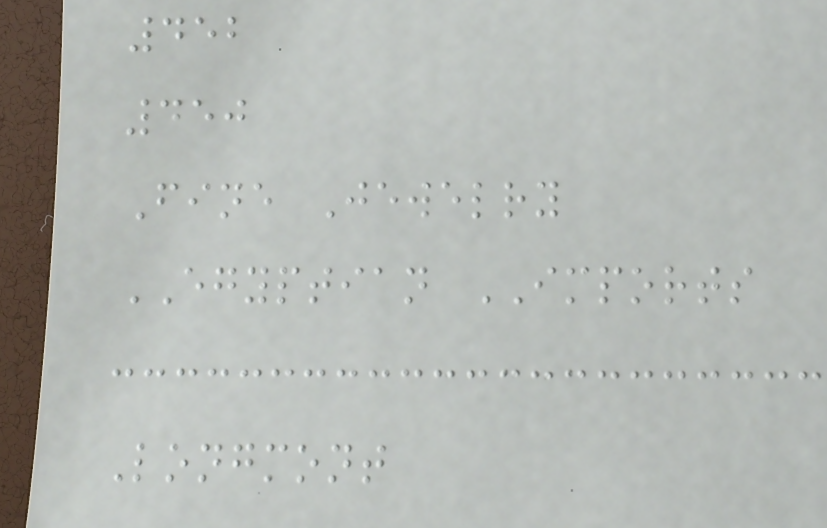452
450
Fine Jewelry
EGYPTIAN IMPORTS
Longmont
